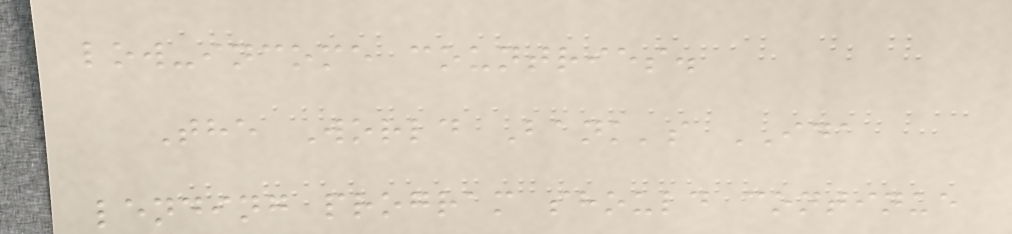low-income countries.
The World Bank's IDA
lending program should continue
